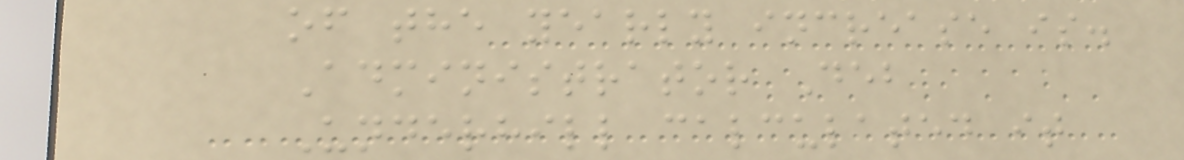of the yearly increase is.
Administrator Deb
Underhill calculated it
